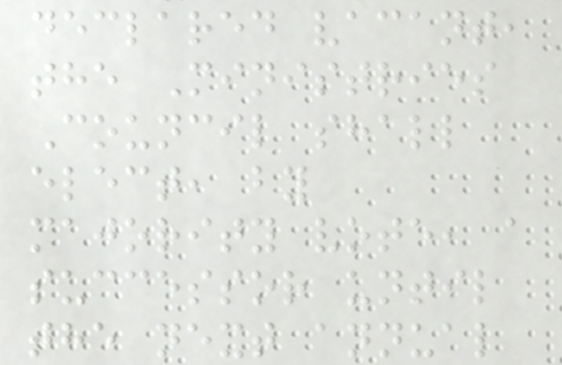declared vacant,
the Ministries
Council shall
elect, by
majority vote, a
successor until
the next annual
